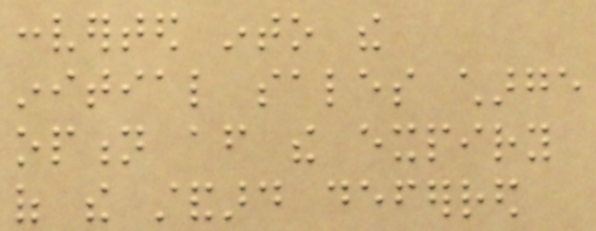converted into the
initial sales charge
option after the expiry
of the standard deferred
